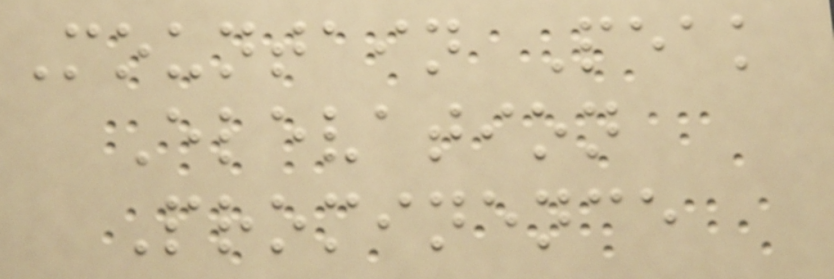Mountain Peak
Elevation
Prominence
